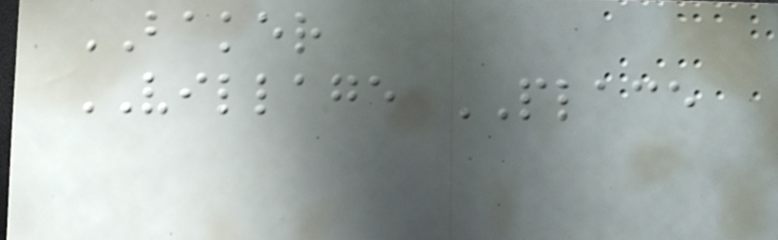BAKER
VILLAGE PLACE
